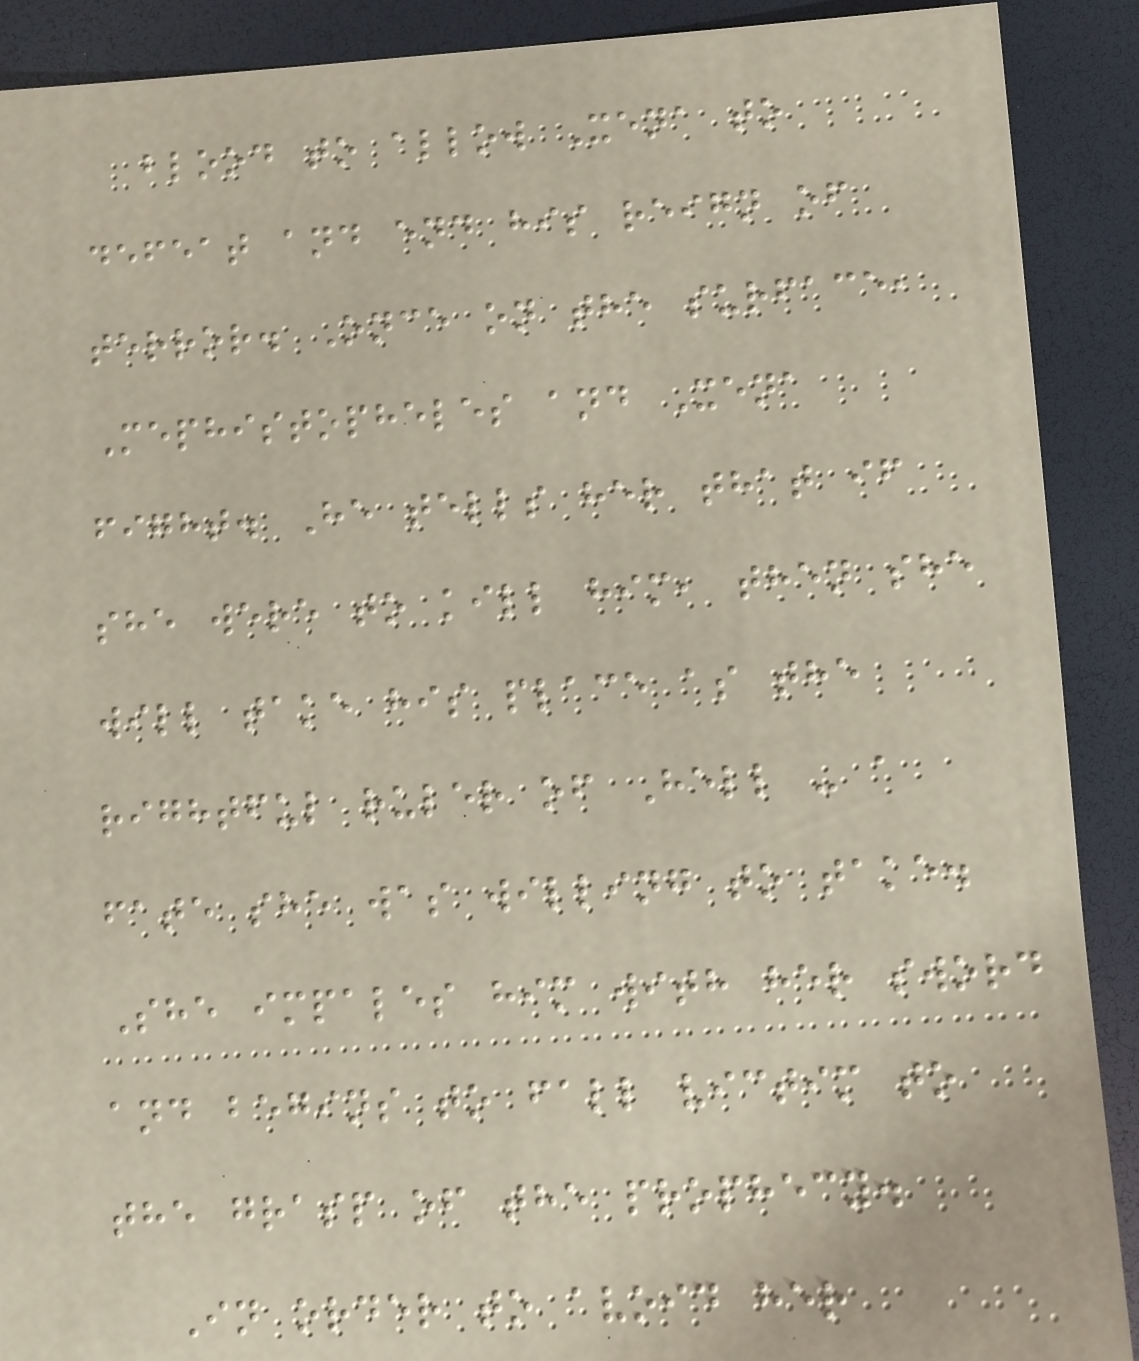blood to allow Xena to
defeat and end his reign of
terror. Once on the surface,
Mephistopheles and Xena
fight. He tells her that if
she were to kill him, then she
will take his place as the
rightful ruler of Hell - a
fate she was willing to take.
She impales him with her sword
and begins to fall victim to
the grasp of the prophecy.
In order to avoid her
